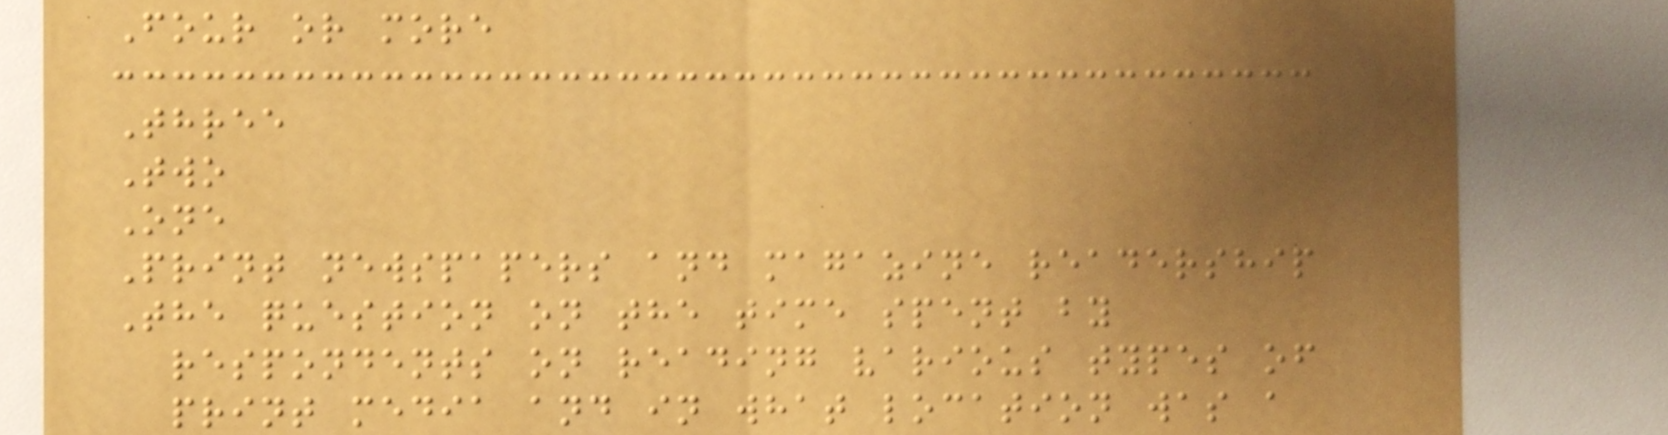Four or more
Three
Two
One
Print newspapers and magazine readership
The question on the time spent by
respondents on reading various types of
print media and in what location was a
